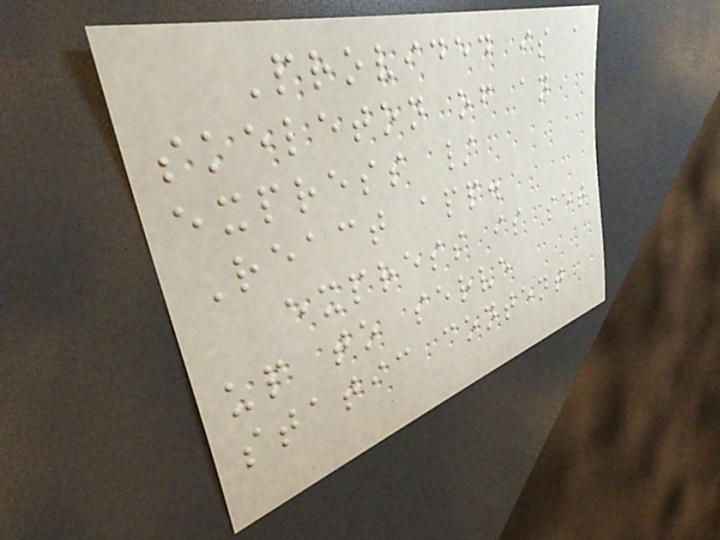Provided is a
skeleton of an
express /
React app.
express is set
up to serve
static content
